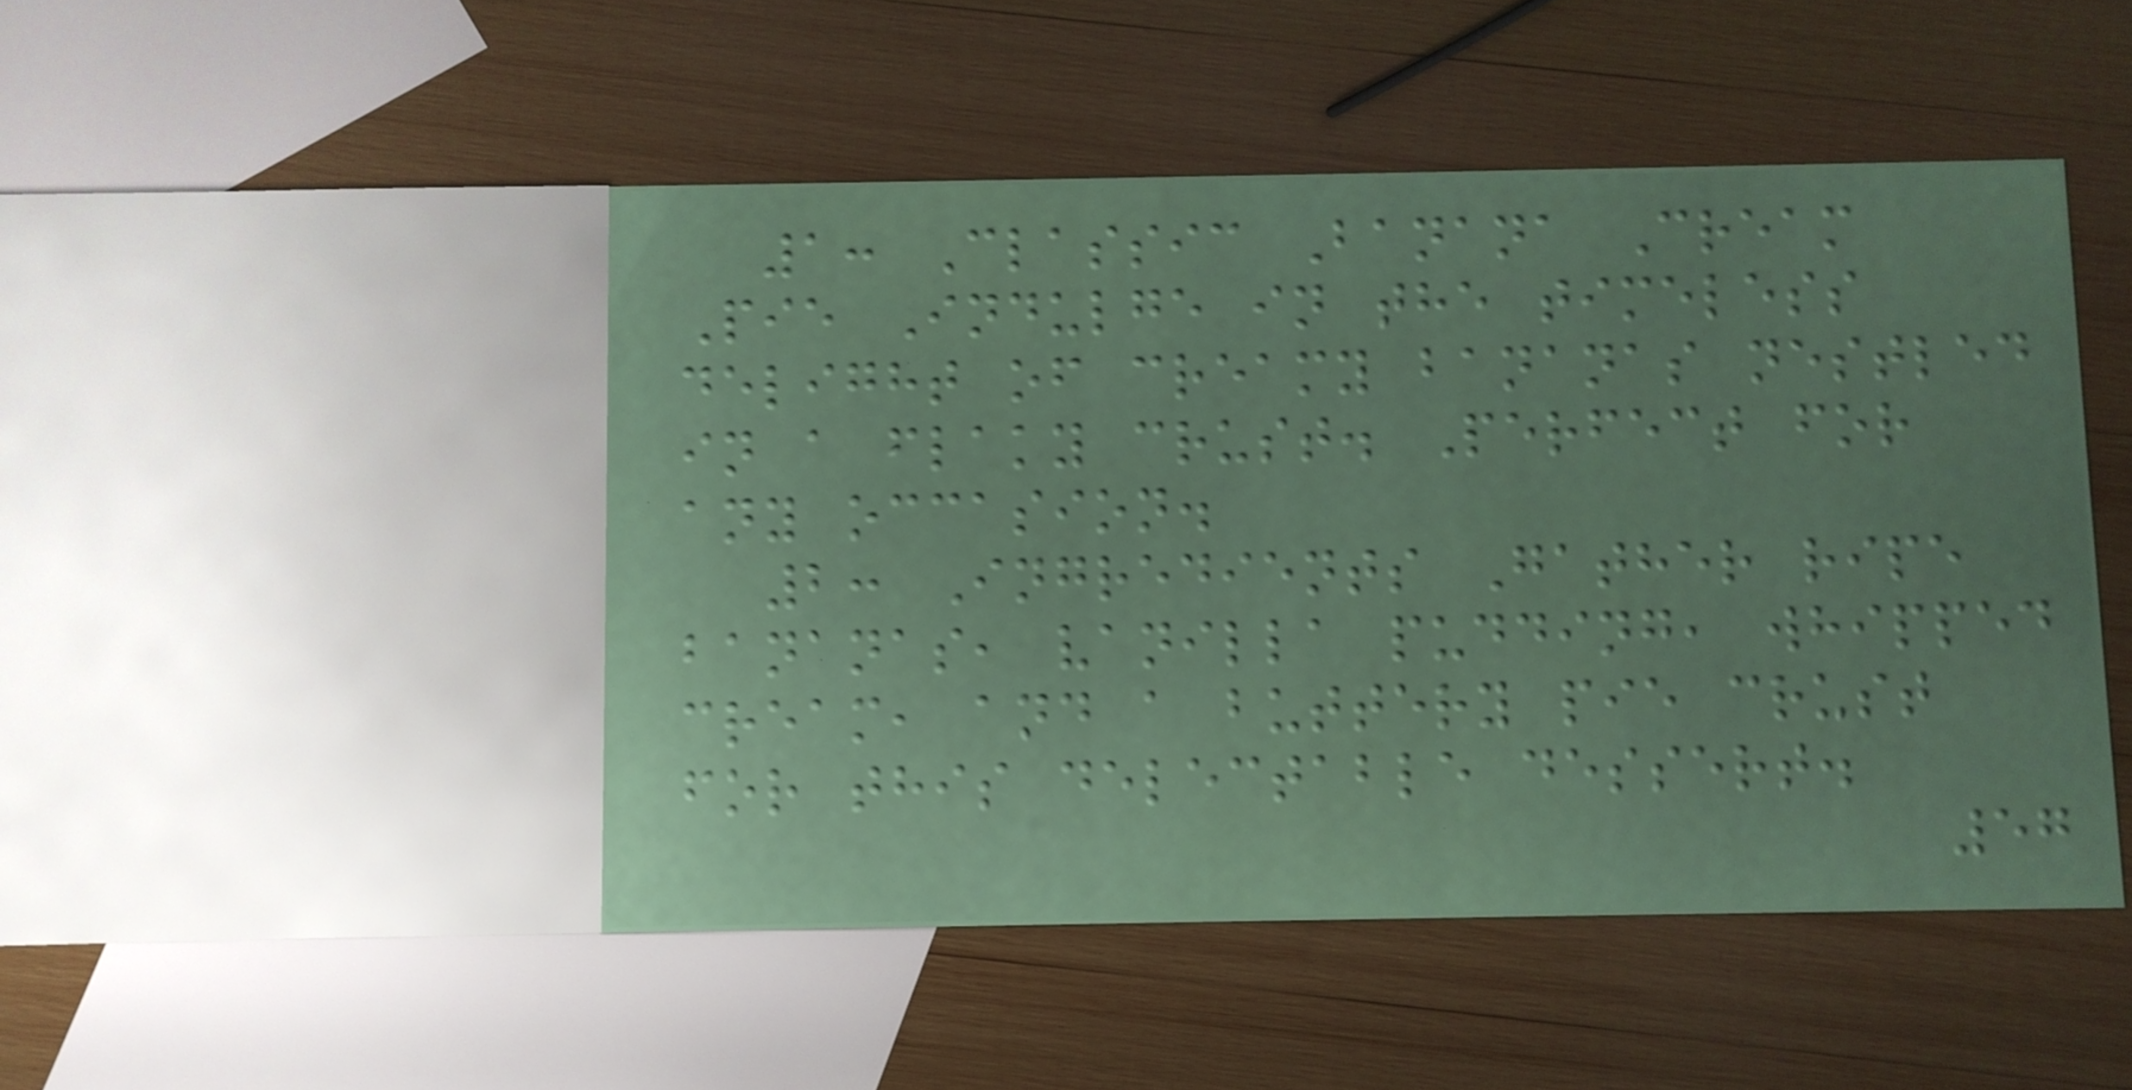1: Classic Banana Cream
Pie Indulge in the timeless
delight of creamy bananas nestled
in a flaky crust. Perfect for
any occasion.
2: Ingredients Gather ripe
bananas, vanilla pudding, whipped
cream, and a buttery pie crust
for this delectable dessert.
57
